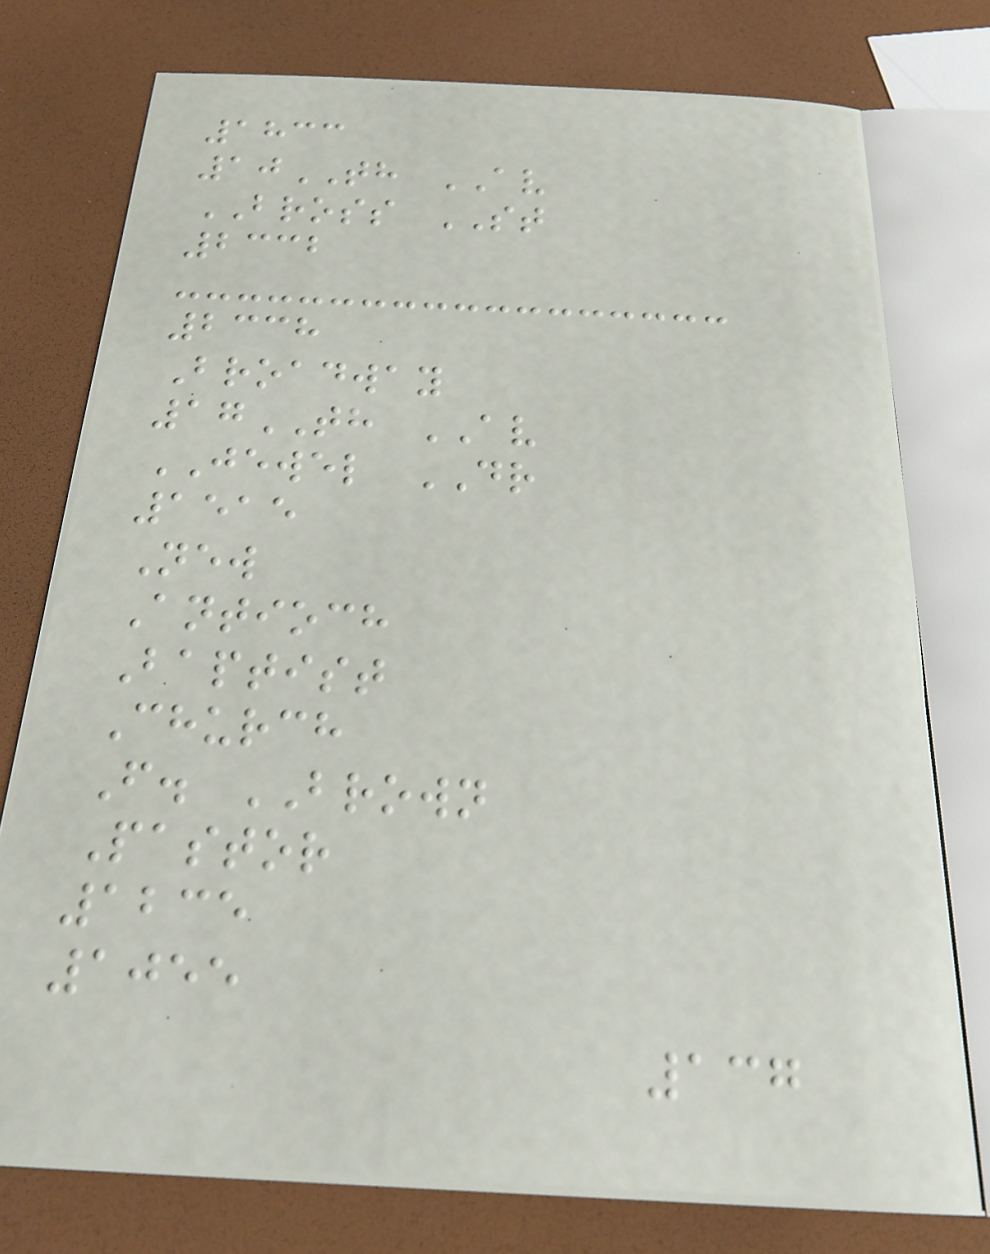1833
10TH AV
BROSS ST
2332
2338
Broadway
17TH AV
JEWEL DR
1515
New
Antioch
Baptist
Church
F. BROWN
Pastor
1235
1055
137
